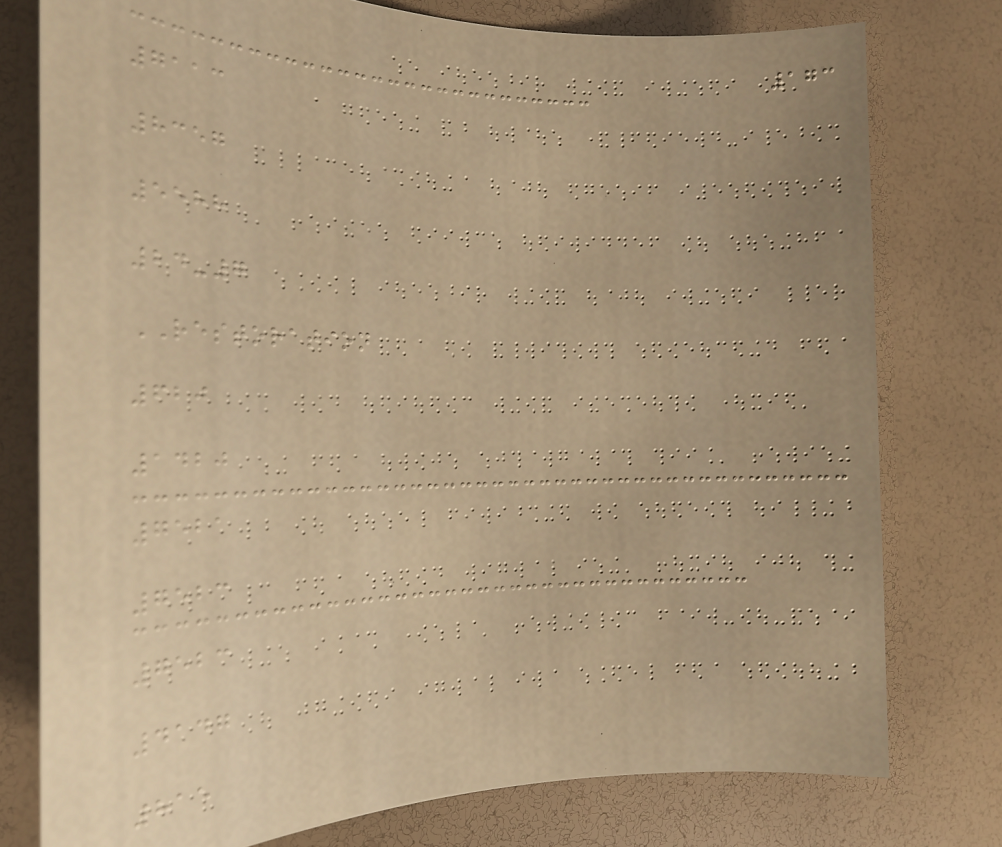173
7113
8357
5588
24-7
RESTORATION
620
1420
7521
7523
7523
4147
815
